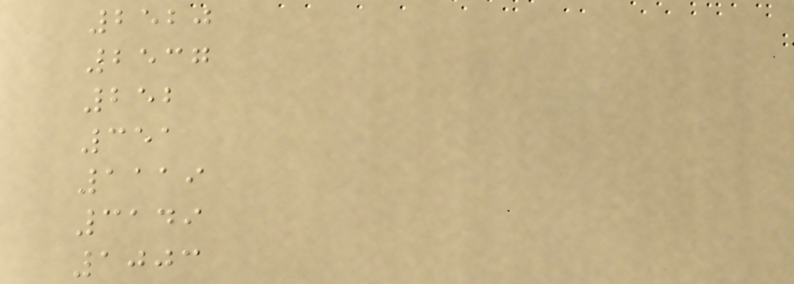2520
2537
252
351
1119
3149
1003
